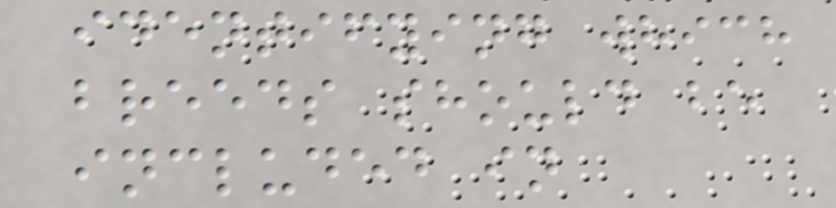identifying which
breeds should be
included in
